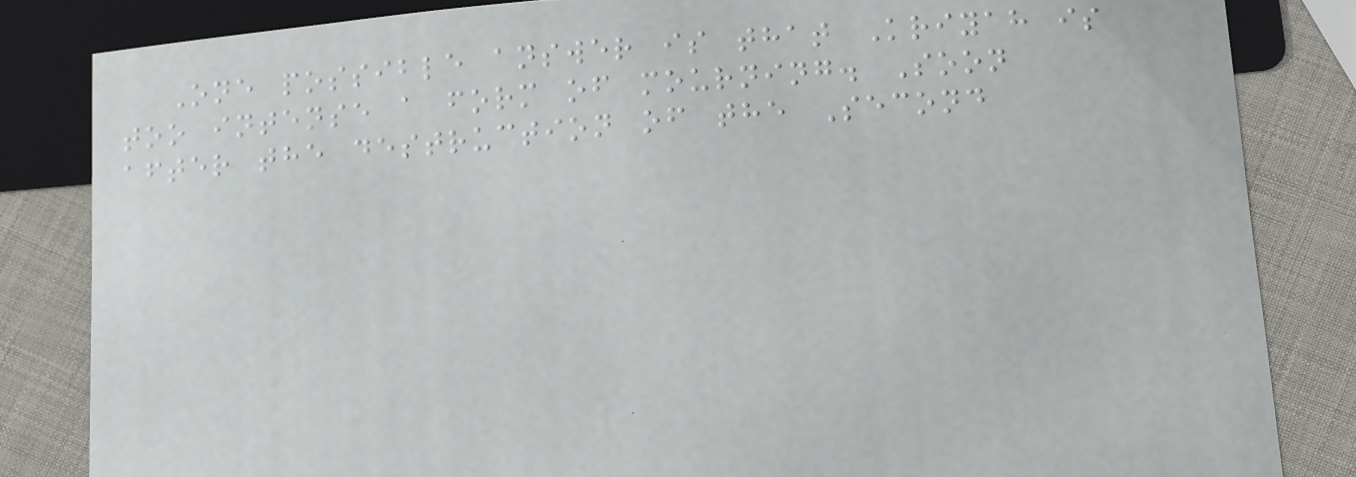One possible answer is that Kriyah is
too intense a form of mourning. Soon
after the destruction of the Second
